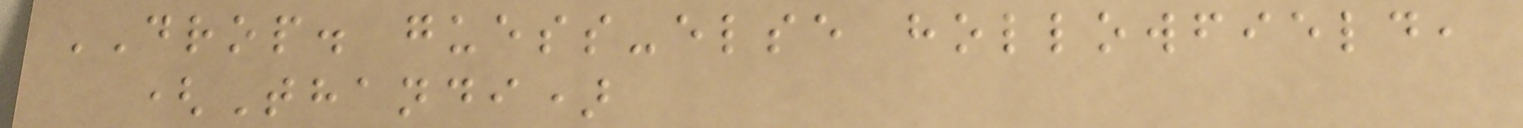DROP. guess-else hollowfield,
(Thandi)
